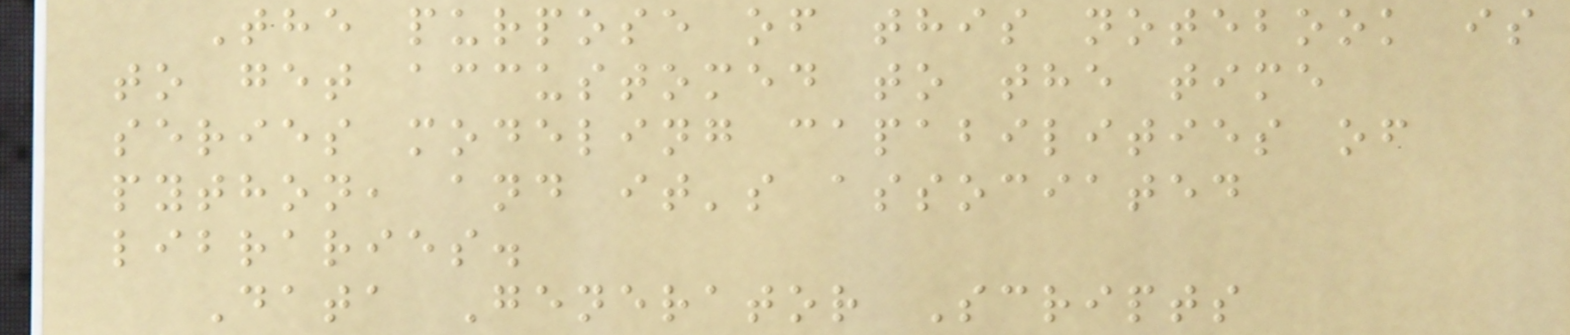The purpose of this notebook is
to get accustomed to the time
series modeling capabilities of
python, and it's associated
libraries.
Data Generator Scripts
